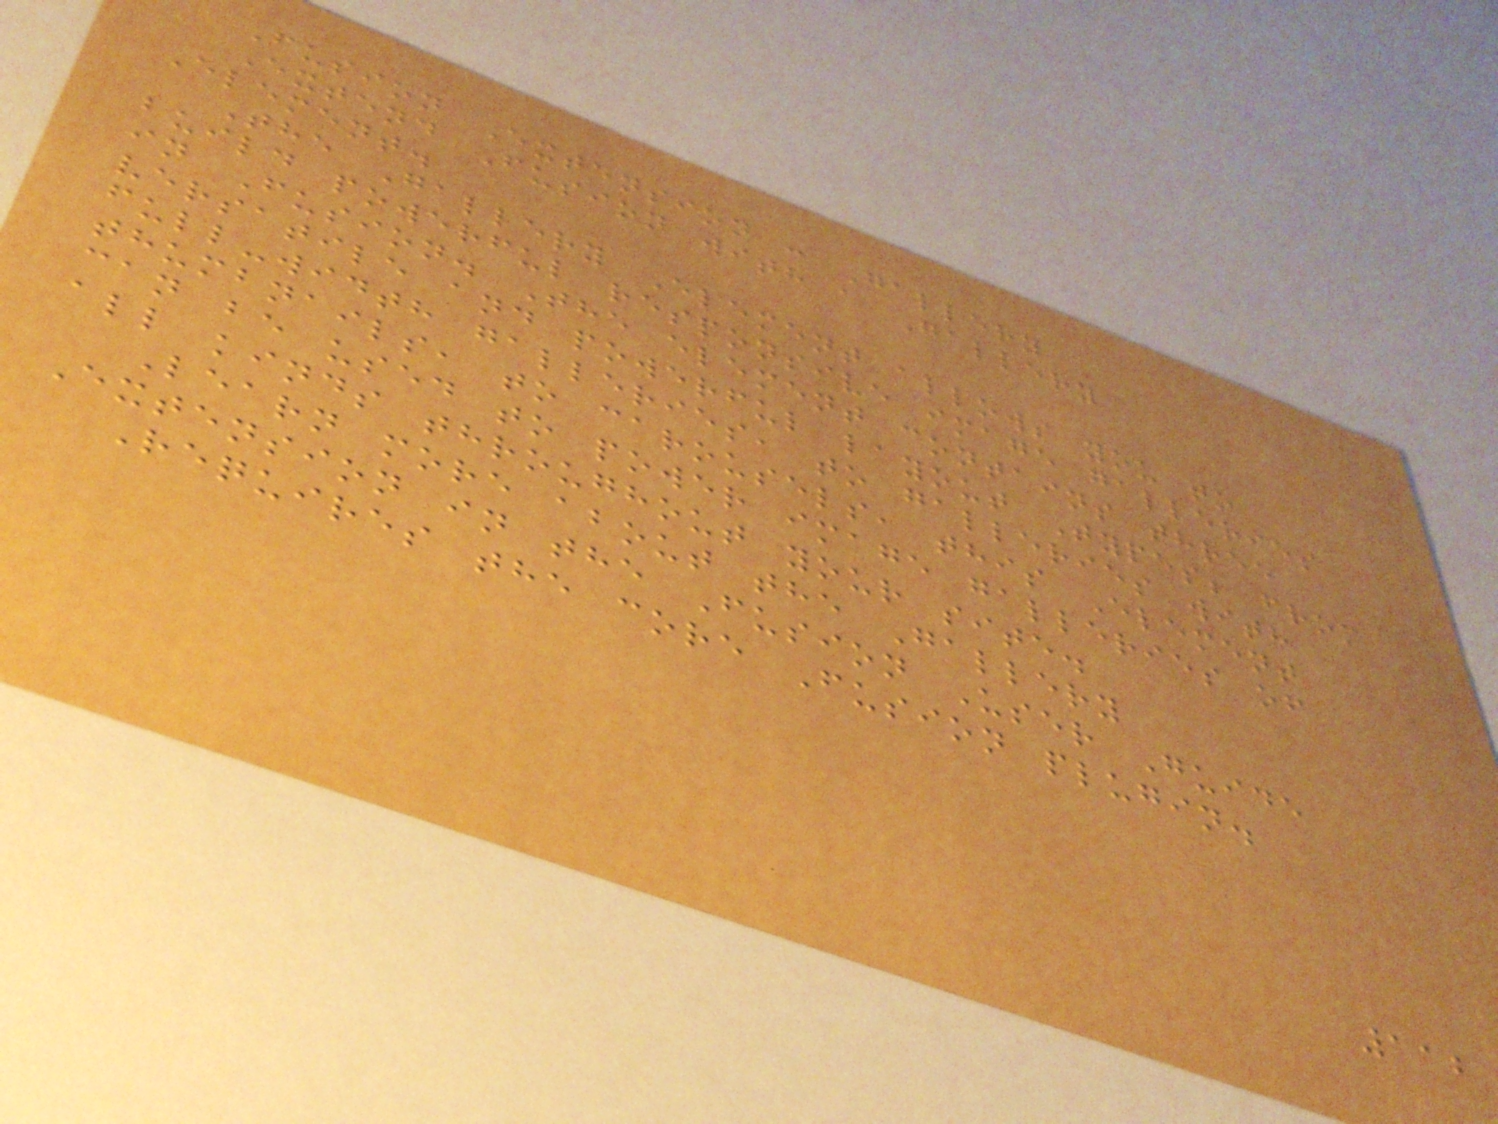Fusion Extension : Gallery
Extend Fusion with a Gallery
Element.
The Gallery Element allows you to
build powerful responsive image galleries
in Fusion. The element contains three
versatile and powerful layout Types; from
full-width galleries, to galleries with
thumbnails, to carousels, this Element
can be used to power image galleries of
all kinds throughout your site.
Learn more about the Gallery
Extension in the Fusion User Guide
Requires the core Fusion plugin.
112
